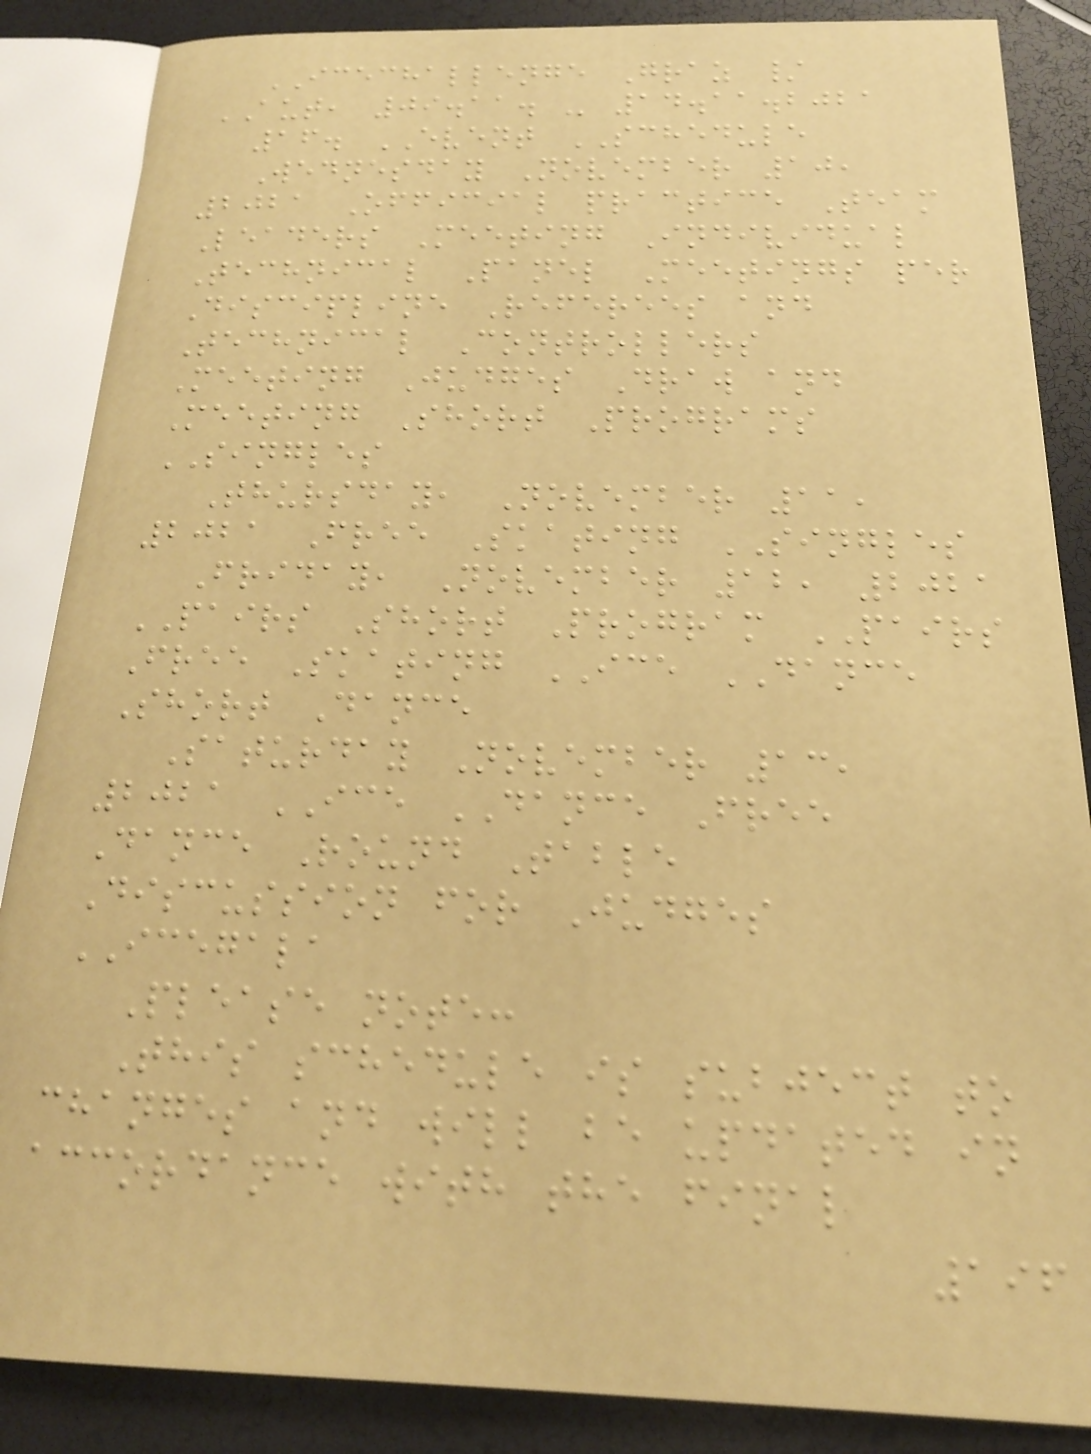ICECHALLENGE Graz /
AUT, 09.11. - 14.11.2021
16. EVENT SCHEDULE
Wednesday November 10,
2021 Official practice Team
Leaders Meeting Individual
Technical Panel Meetings per
Discipline Referees and
Technical Controllers
Meeting Judges Draw and
Meeting Short Programs
SINGLES
Thursday, November 11,
2021 Free Skating SINGLES
Friday, November 12, 2021
PAIRS Short Program PAIRS
Free Skating ICE DANCE
Short Dance
Saturday November 13,
2021 ICE DANCE Free
Dance Round Table
Discussion for Judges
ICEGALA
Please note:
This schedule is subject to
changes and will be updated in
accordance with the final
196
